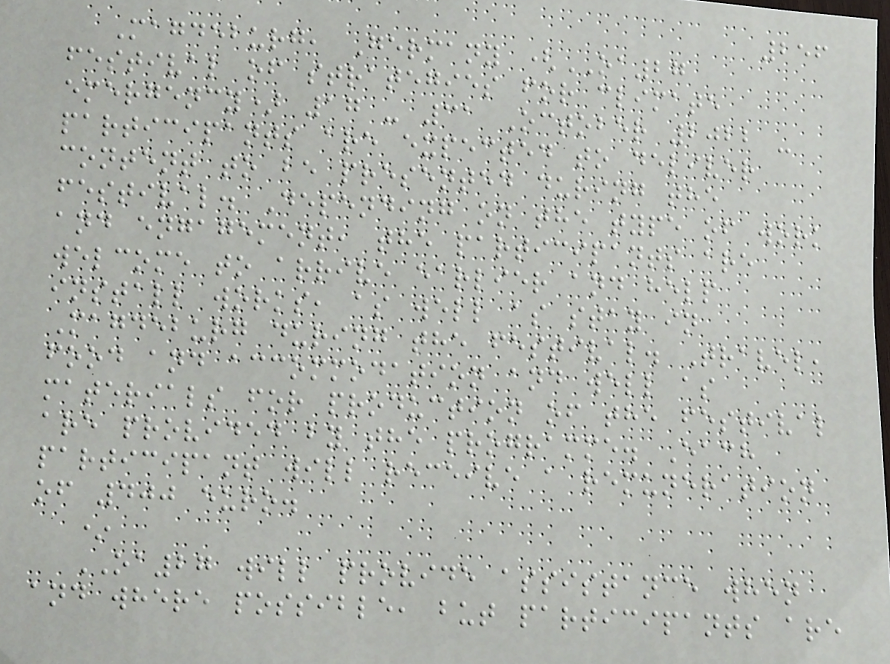256
Magdeburg, Germany (OA27
festival of strategies for climate
emergency) 17 - 31 October 2022 -
participants are expected to deliver
content to be presented during the
festival. Depending on the type of work
and engagement, the participants are
welcome to arrive earlier and help
install works, as well as stay in
Magdeburg during the festival. Travel,
food and accommodation and well as
materials for production of the festival
are provided by the programme. Each
participant will receive a remuneration
of 400 euro.
*
OA27 will provide assistance when
and where possible, but participants are
